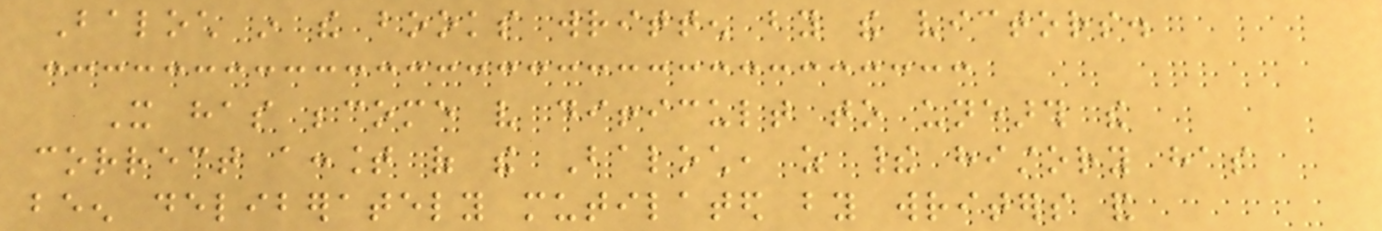Baloch in the books written by the victors.
It has become very difficult to unearth the
correct account of the Baloch, as their history has
been deliberately mutilated by writers and
